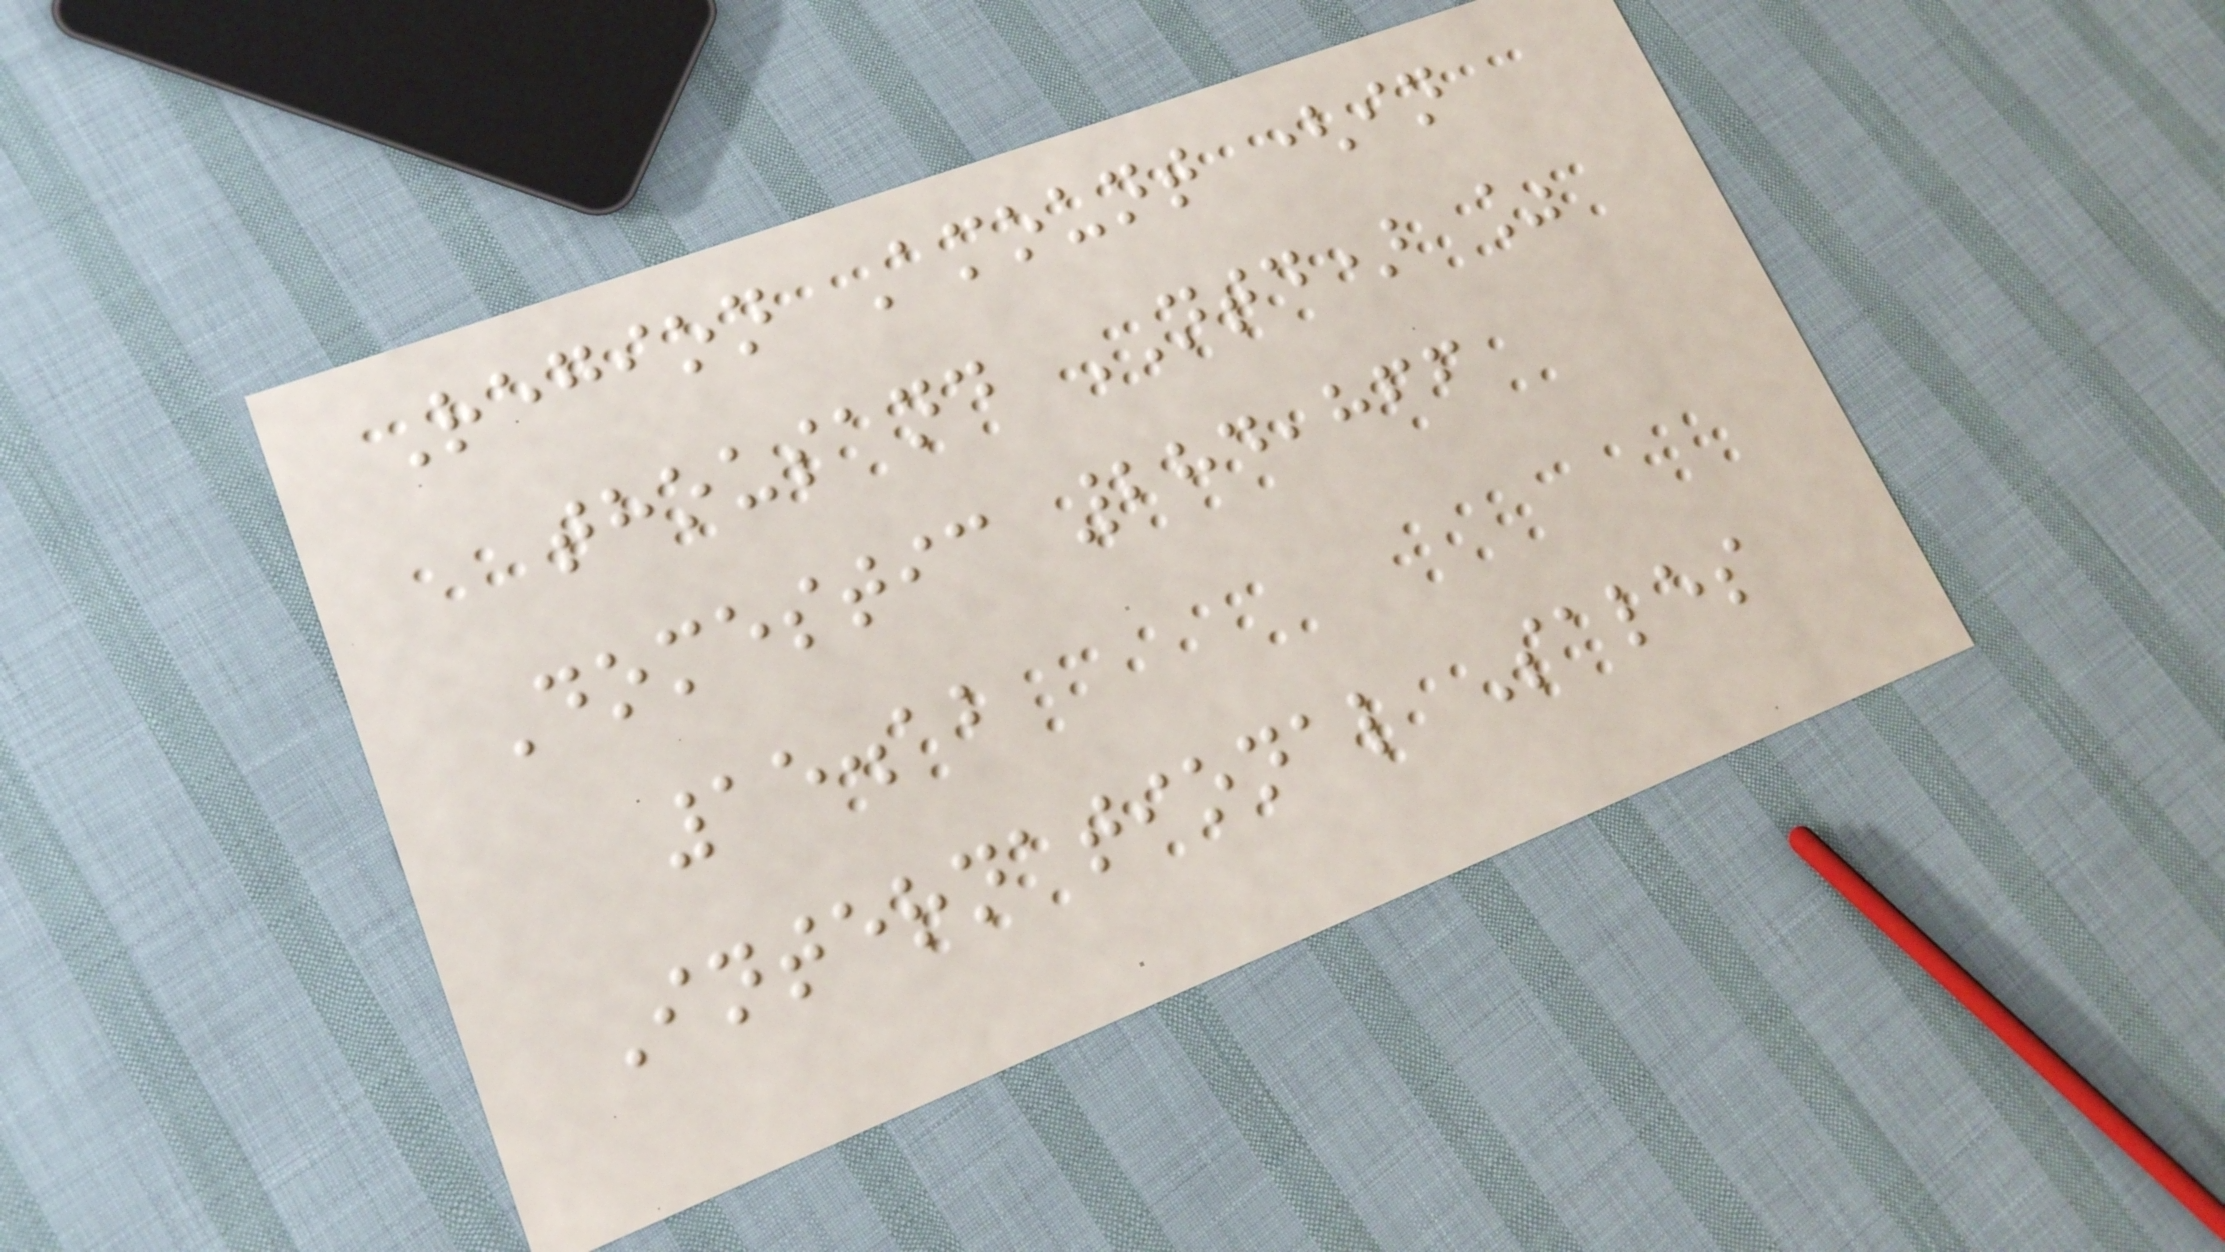Region Amount (in
thousand NTD) %
Domestic 284,866
15.12
International Sales
